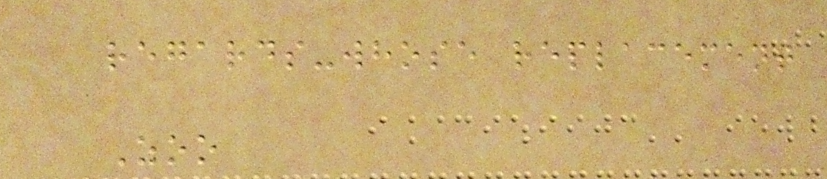regards-whose replacement
Zoo
